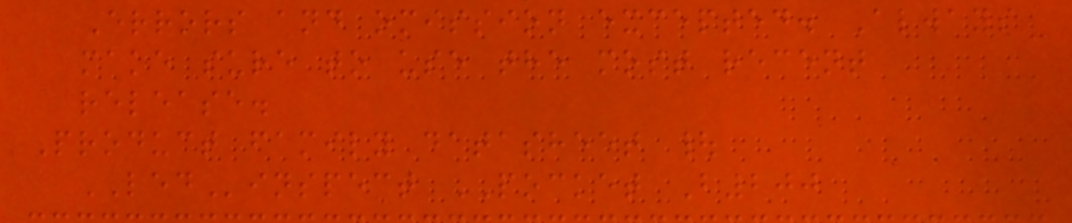Errors and omission excepted. Always
make sure to use the most recent
release.
Product family datasheet |
LEDinspect POCKET B200
